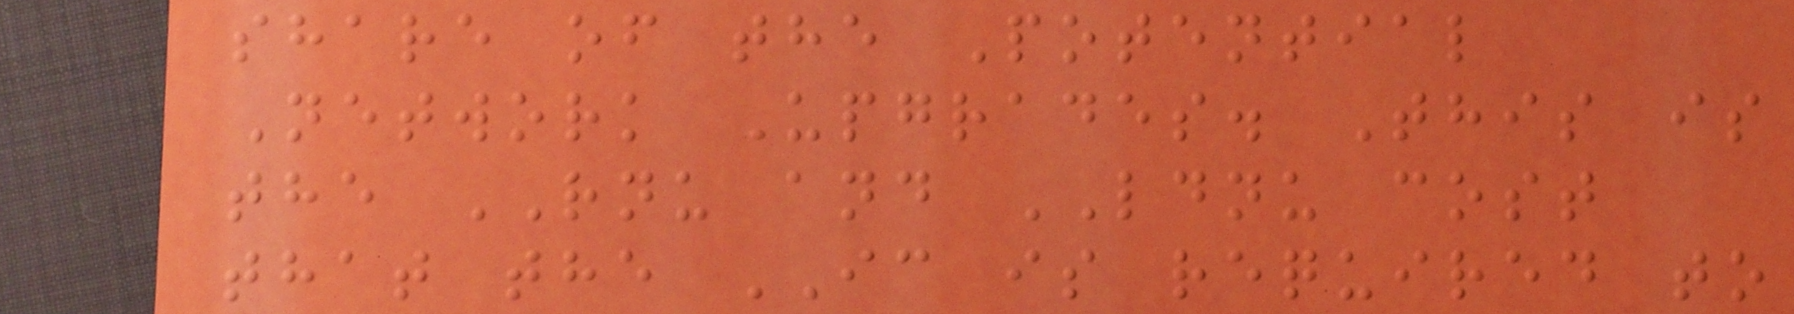share of the Potential
Network Upgrades. This is
the RNU and LDNU cost
that the IC is required to
